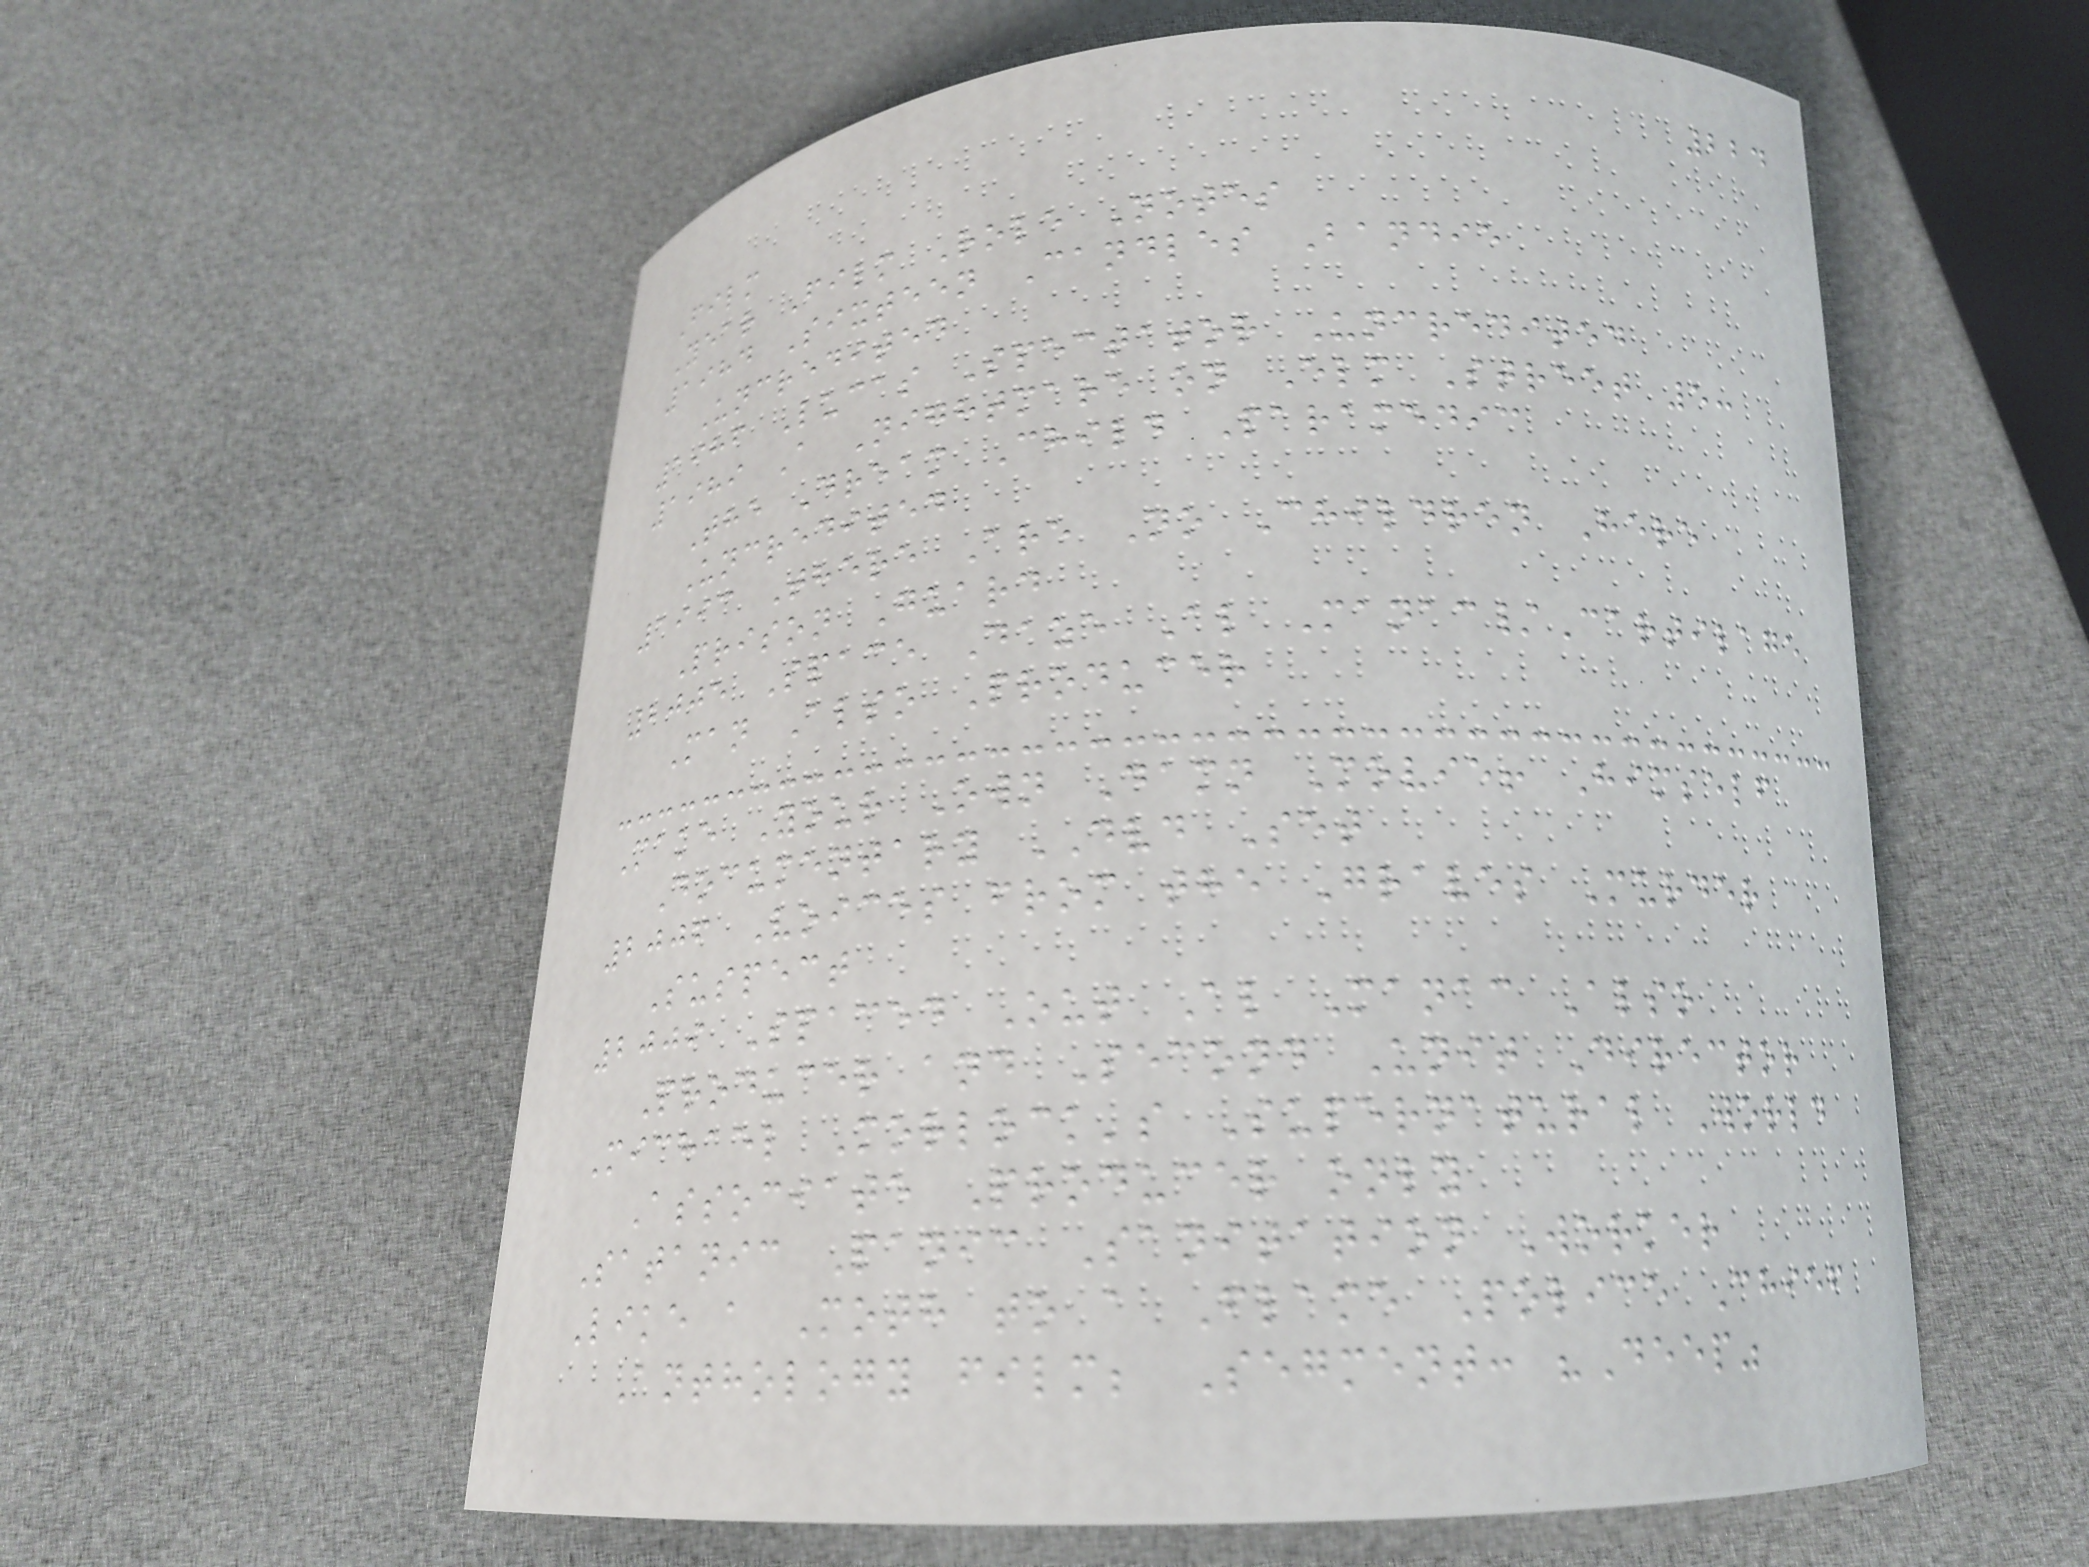224
Film
Year Film Role Notes
1984 Sixteen Candles Bandie
Uncredited
1986 Lucas Spectator Uncredited
1989 A Nightmare on Elm Street 5:
The Dream Child Paramedic
Uncredited
1993 There Are No Children Here
Prison Guard
2005 Space Daze Al Manac/Cartilage
Man Also Producer
Make Your Own Damn Movie! Himself
Documentary DVD Set
2006 Voices from the Graves Murder
Suspect
2009 Spaced Out Al Manac Also
Producer and Second Unit Director
Michael Morlock's Supernatural World
Associate Producer only
Satanic Panic Sanitation Worker
Like a Moth to a Flame Police Chief
Anthology film; Segment: "Deep"
